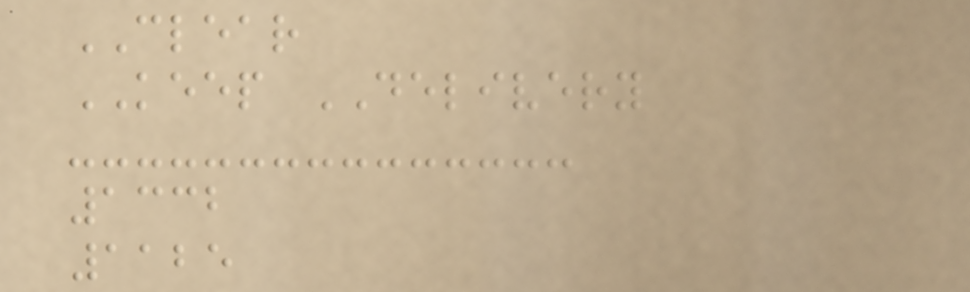CLEAR
KEEP DELIVERY
1332
1125
